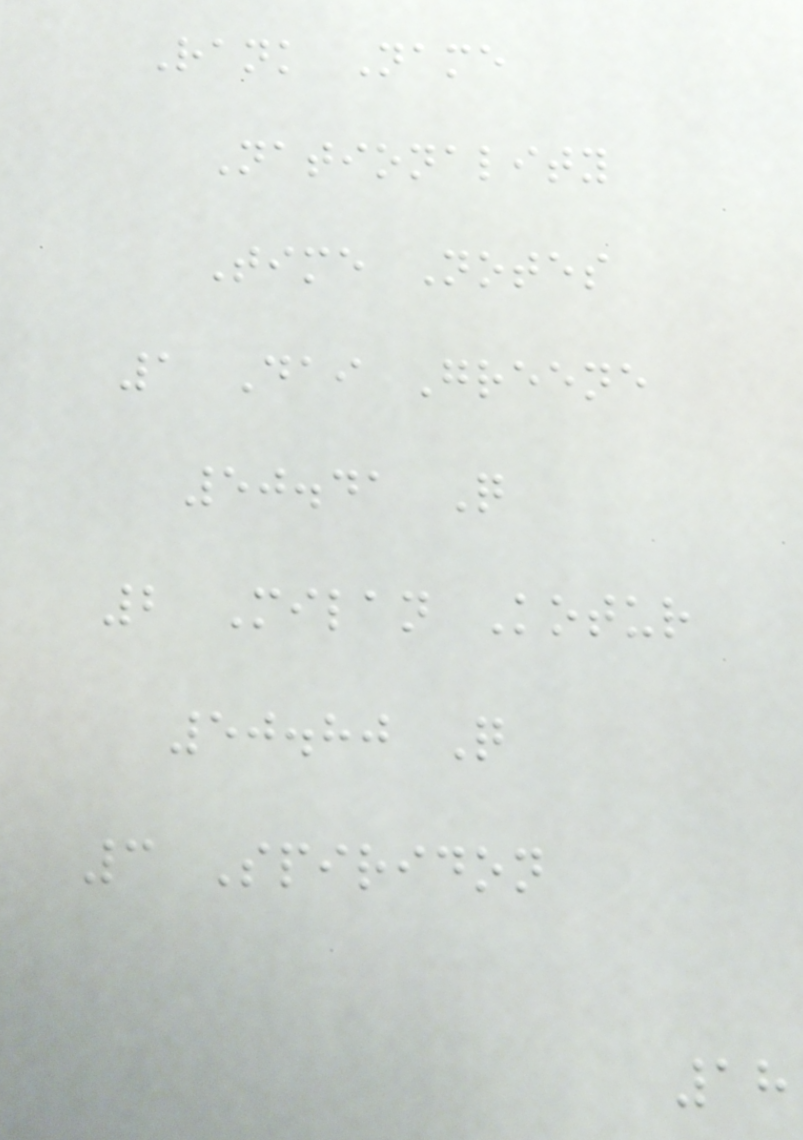Rank Name
Nationality
Time Notes
1 Dai Greene
50.41 Q
2 Milan Kotur
50.80 Q
3 Spiridon
18
